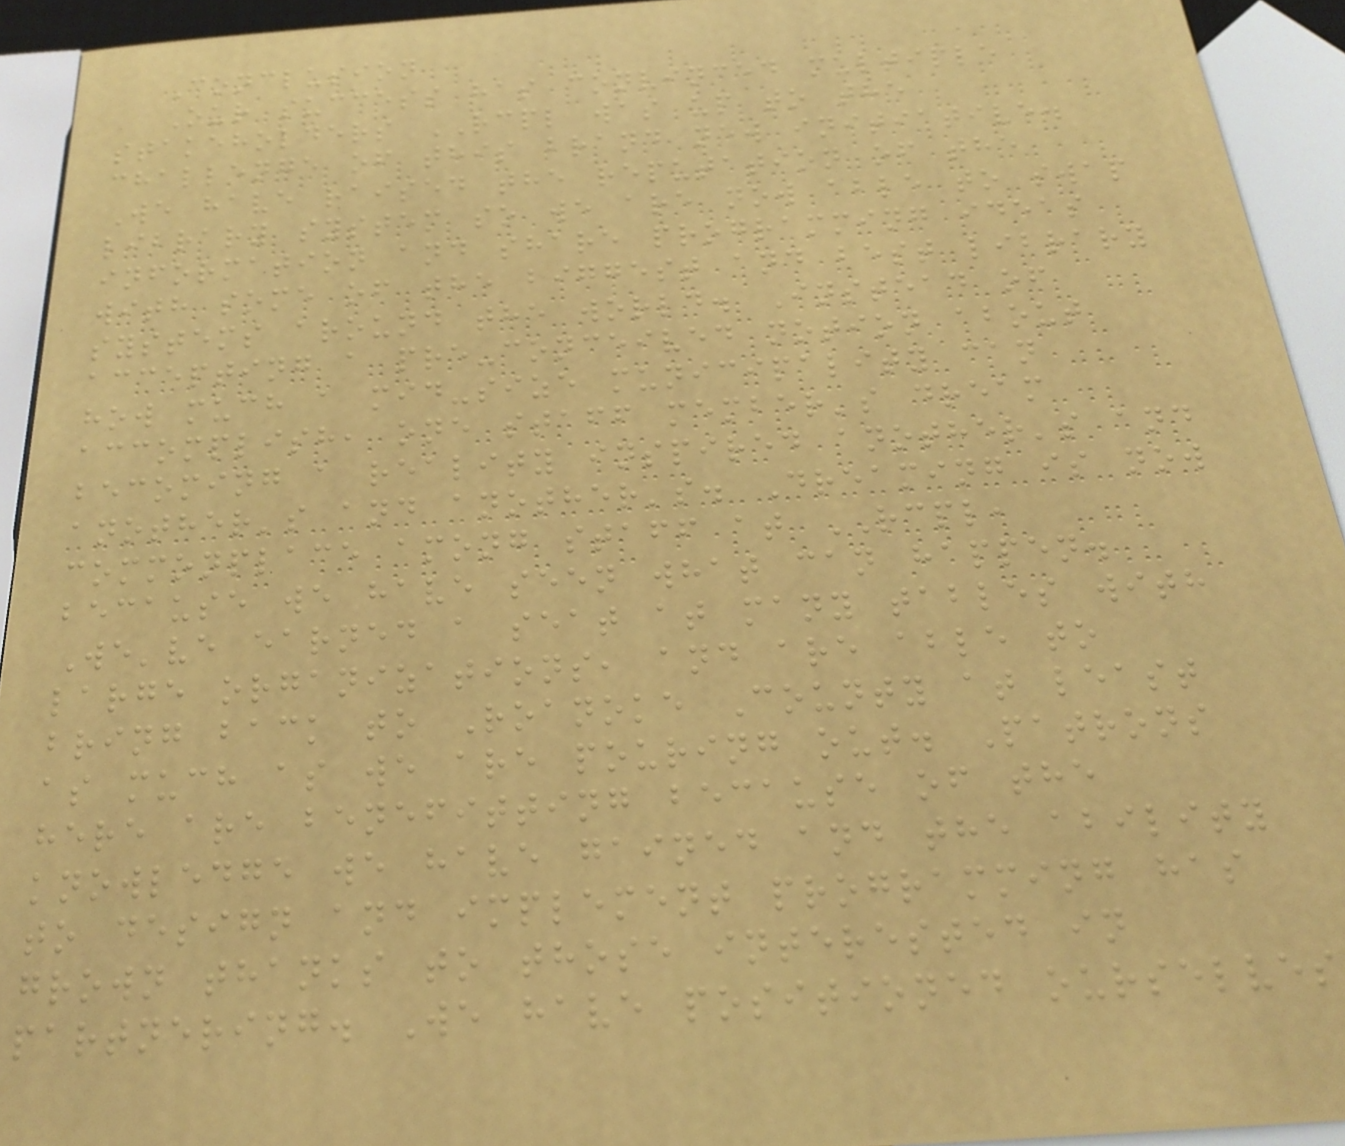Conclusion
Our success has convinced multiple
stakeholders RCPL was up to the
challenge of this brand new initiative.
We have raised the reputation of the
library system so we are now able to swap
information and share programming ideas
with some of the biggest and best library
systems around the world. Instead of
accepting a pre-conceived notion about
how much a mid-size municipality can
accomplish, one staff member's dream
becoming a reality inspired another's and
another's and another's. Dreaming is now
commonplace among staff at RCPL,
because we have seen what can happen.
We've earned a seat at many tables with
large organizations, and are able to
bring back to Roanoke County at least
as much as we are pouring out. Patrons
here are benefitting because of the
knowledge we have gained and the ability
to design and implement programming has
grown thanks to those interested in
partnering. We have positioned ourselves
